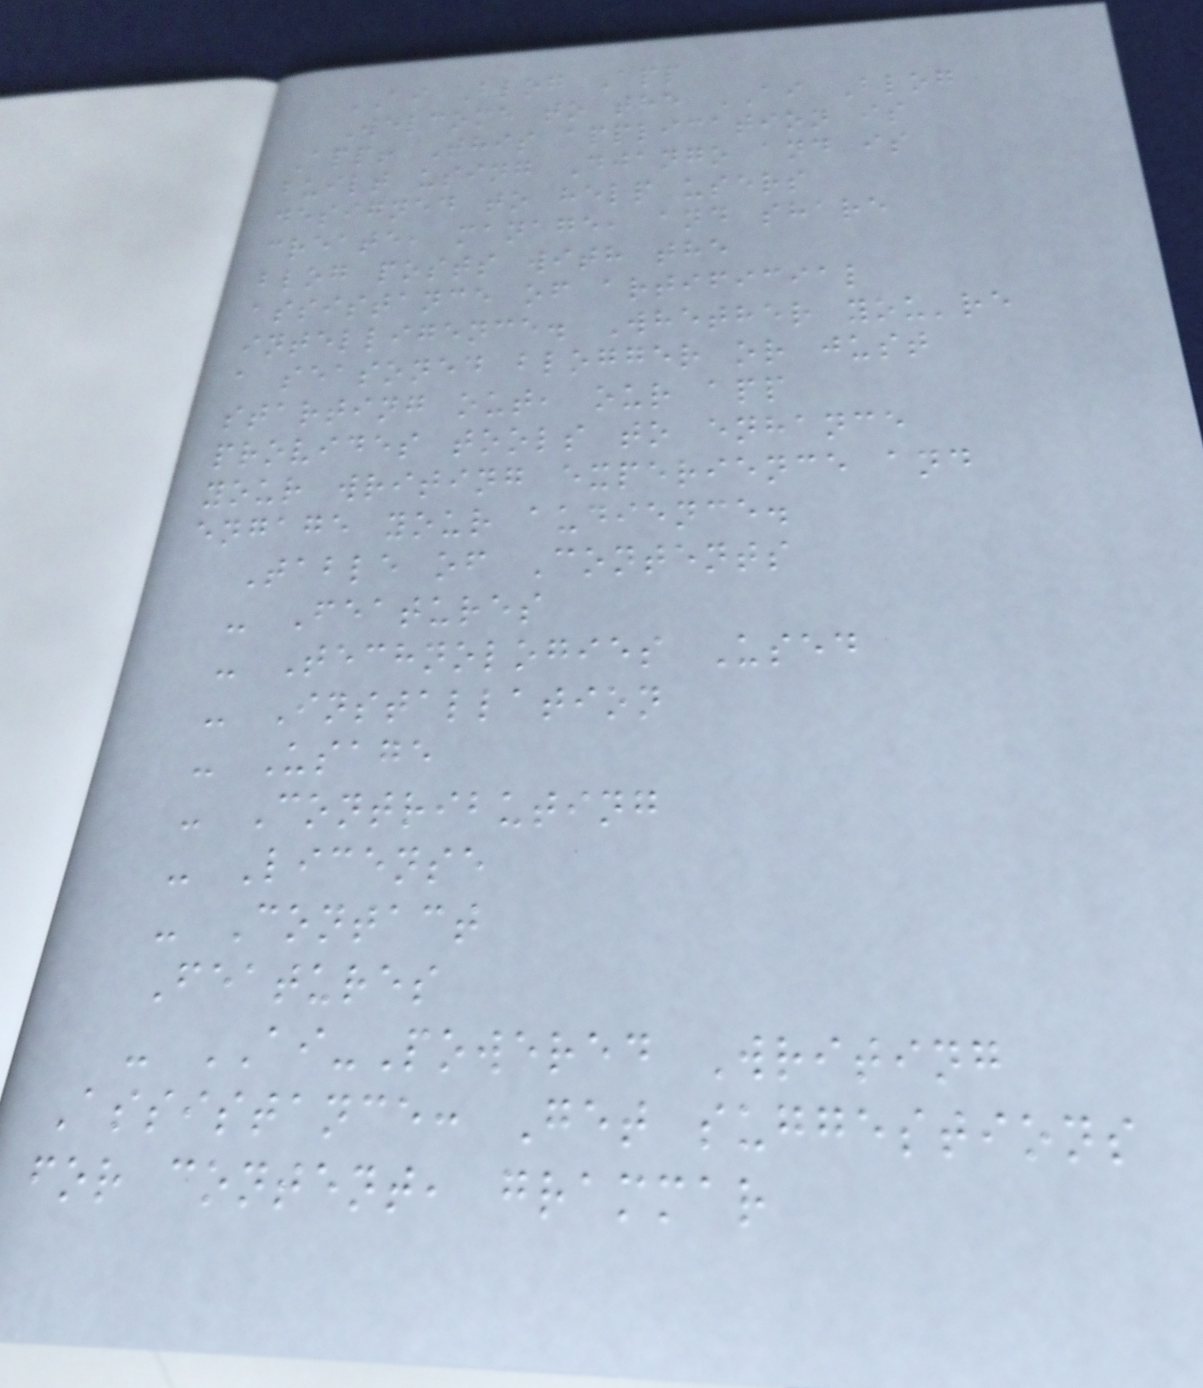AI Blog App
Welcome to the AI Blog
App! This application is
built using Django and is
designed to help users
create, manage, and share
blog posts with the
assistance of artificial
intelligence. Whether you're
a seasoned blogger or just
starting out, our app
provides tools to enhance
your writing experience and
engage your audience.
Table of Contents
- Features
- Technologies Used
- Installation
- Usage
- Contributing
- License
- Contact
Features
- AI-Powered Writing
Assistance: Get suggestions
for content, grammar
